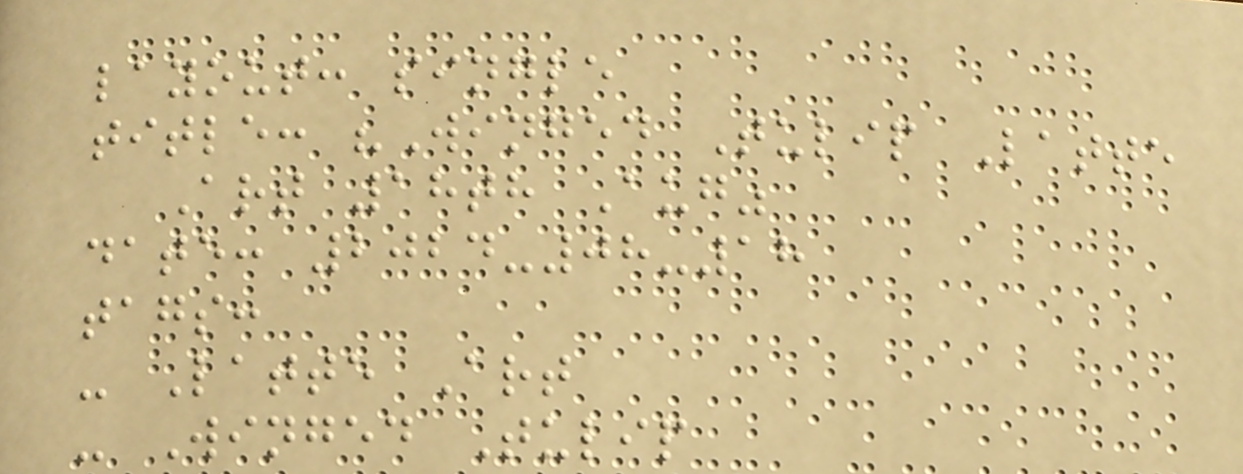layout: single
title: "Winged Tulip Latte
Art 18th Aug"
date: 2024-08-18
tags:
- Latte Art
- Winged Tulip
